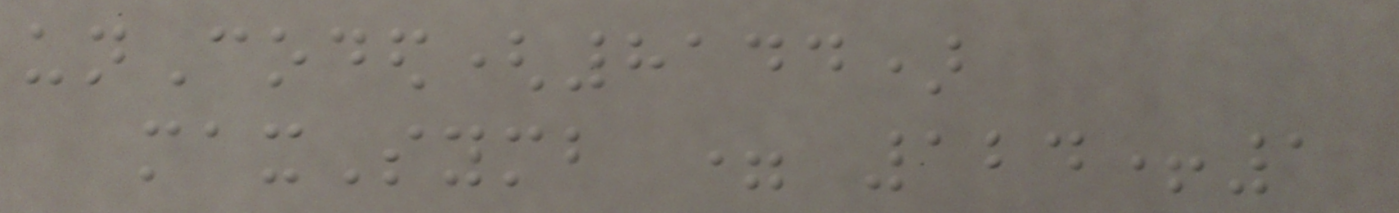unCoded(8144)
maxSymb = 124+1
